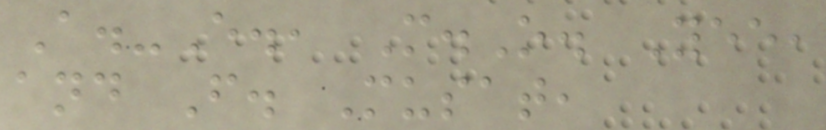A.-E., M.O. Yee,
and F. Musat,
